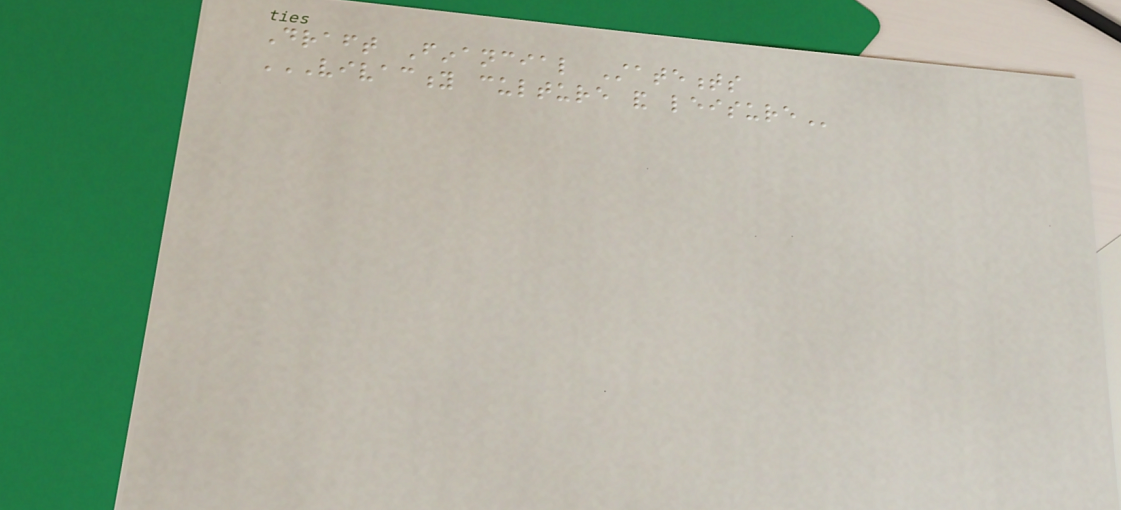Draft Financial Statements
VIVACITY CULTURE AND LEISURE
